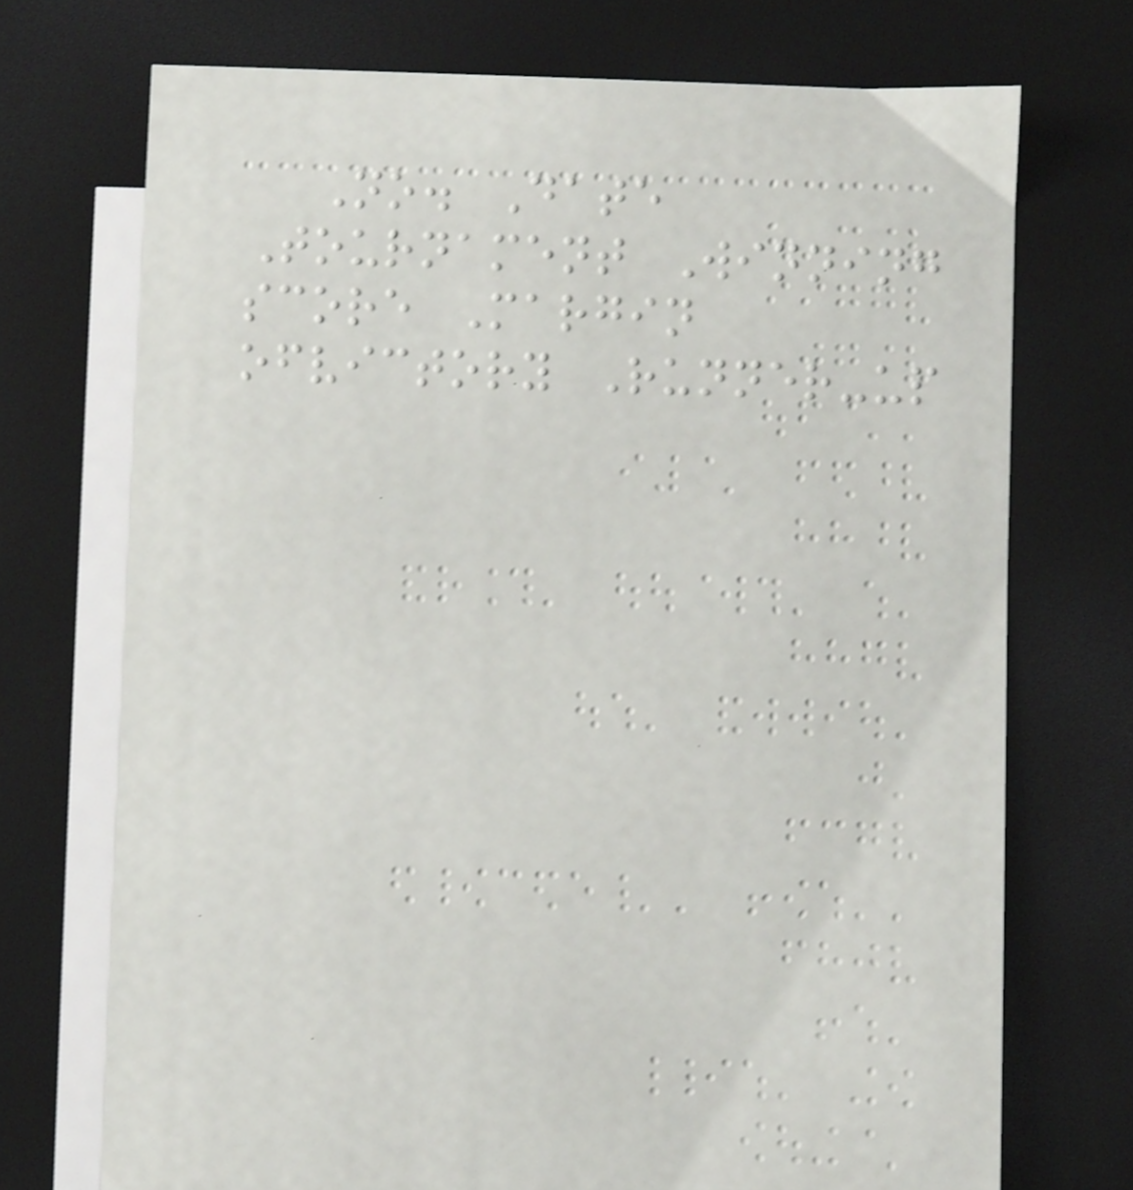No. Date
Tournament Winning
score Margin
ofvictory Runner-up
